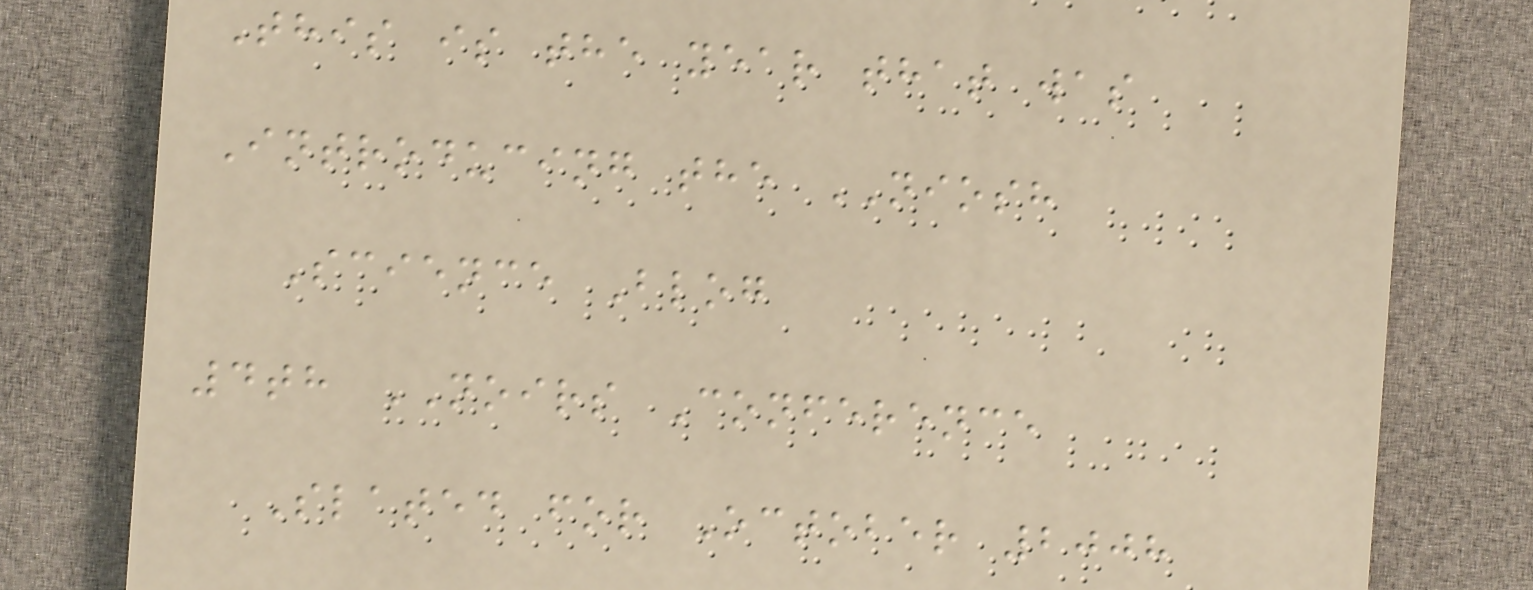This is the year that was
Introducing the NIOSH
Science Blog
4th NOIRS Conference
Slated for October 2008
